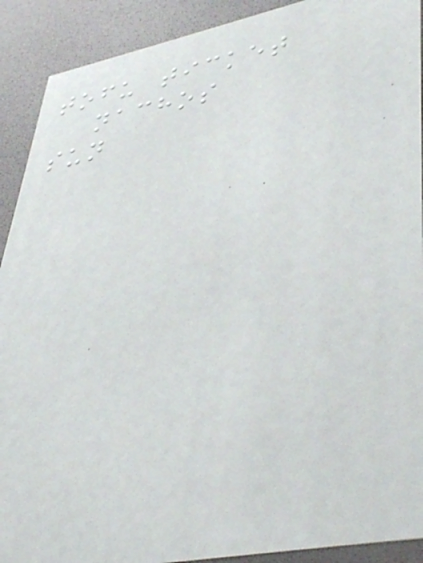tofu ticket
nachos
sun
